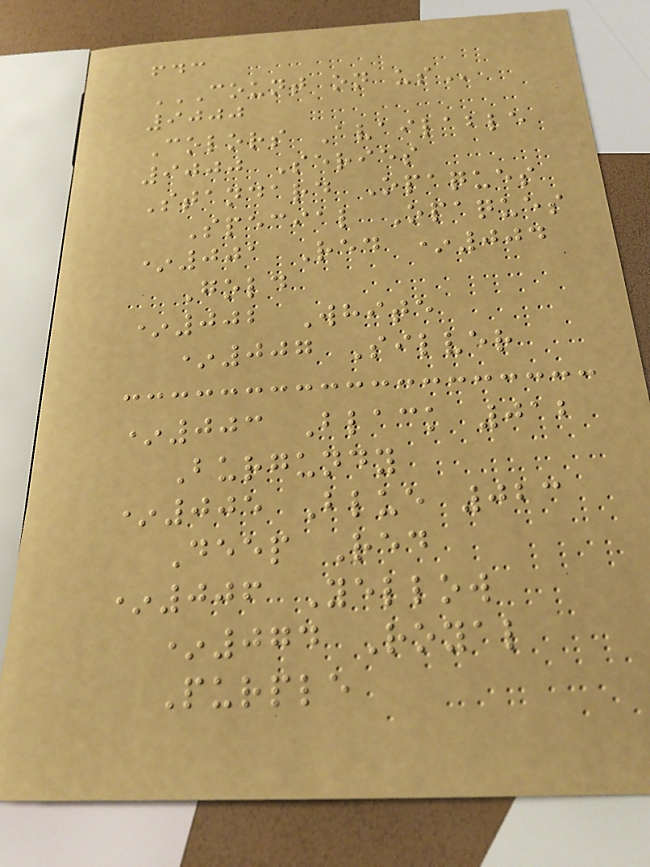fdc
COUNT ON US
9000
Colors Available
9000 Series
Standard Opaques
Special Opaques
*001 Red *004
Gold
*002 White
*007 Silver
*003 Black 012
Burgundy
*005 Blue 023
Deep Red
*006 Yellow
*074 Royal
Purple
